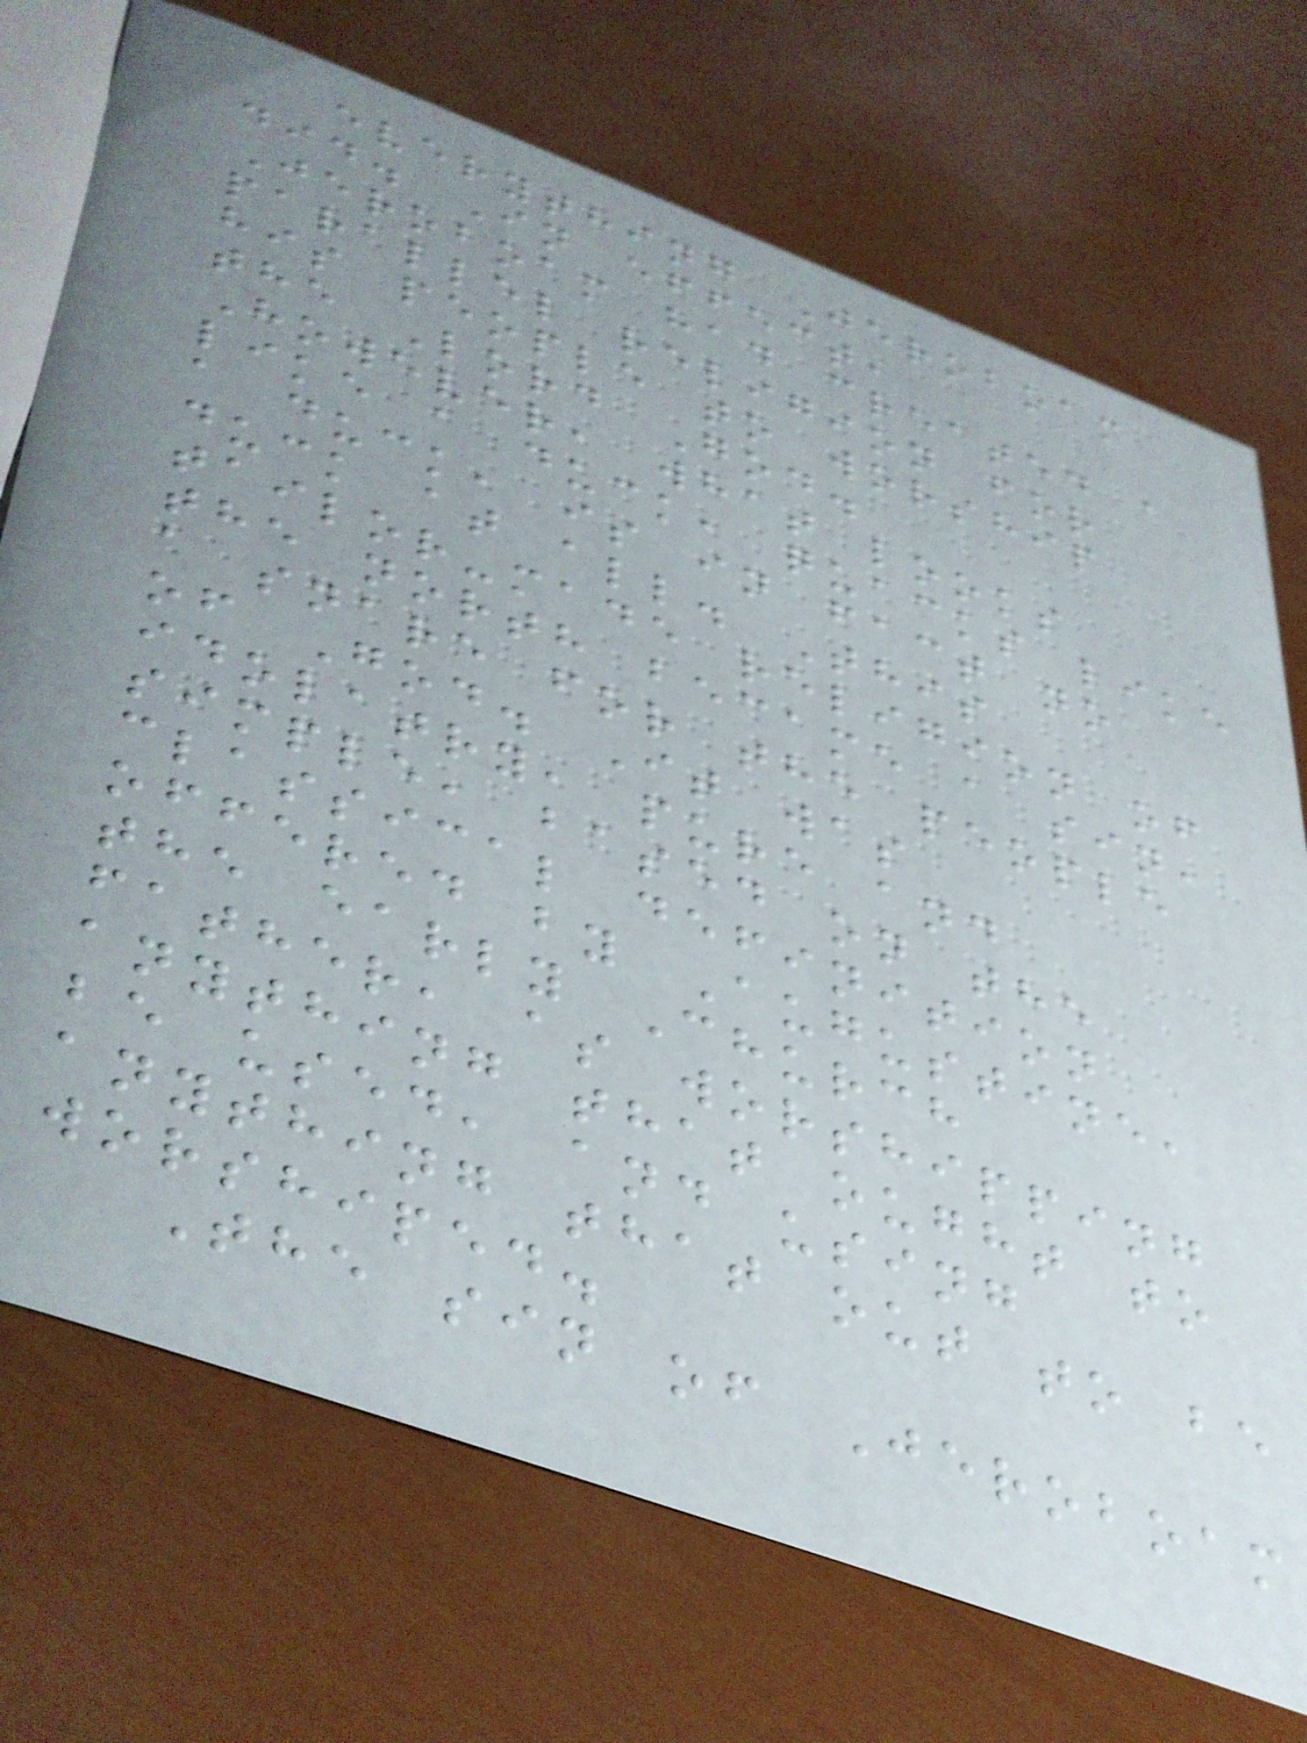everything Jeroboam
did. In effect,
Jeroboam had created a
parallel religion for
his people to worship
the Lord God.
However, what looks
like a duck, quacks like
a duck, is in fact no
duck at all. This
tailor-made religion of
the north became a sin,
a snare for the people
of God. It was
idolatry, pure and
simple, based on the
classical definition
offered by Augustine,
the early Church
father, as worshipping
anything that ought to
be used, and using
anything that out to be
worshiped.
The sin of Jeroboam
